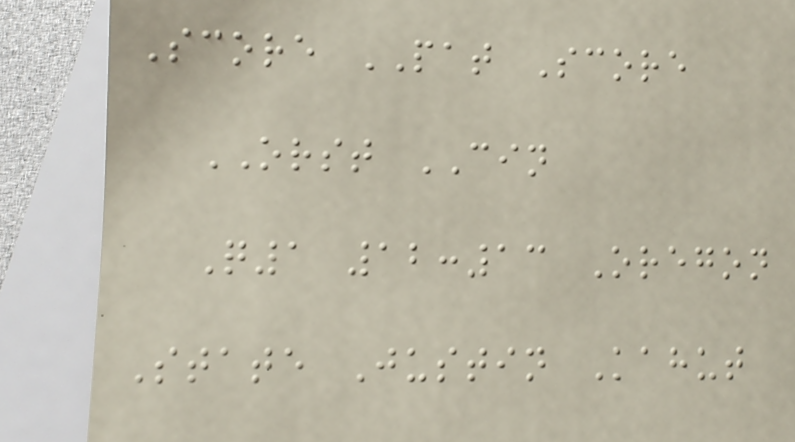Score PAT Score
ORST CIN
Q1 12:13 Oregon
State Justin Kahut
